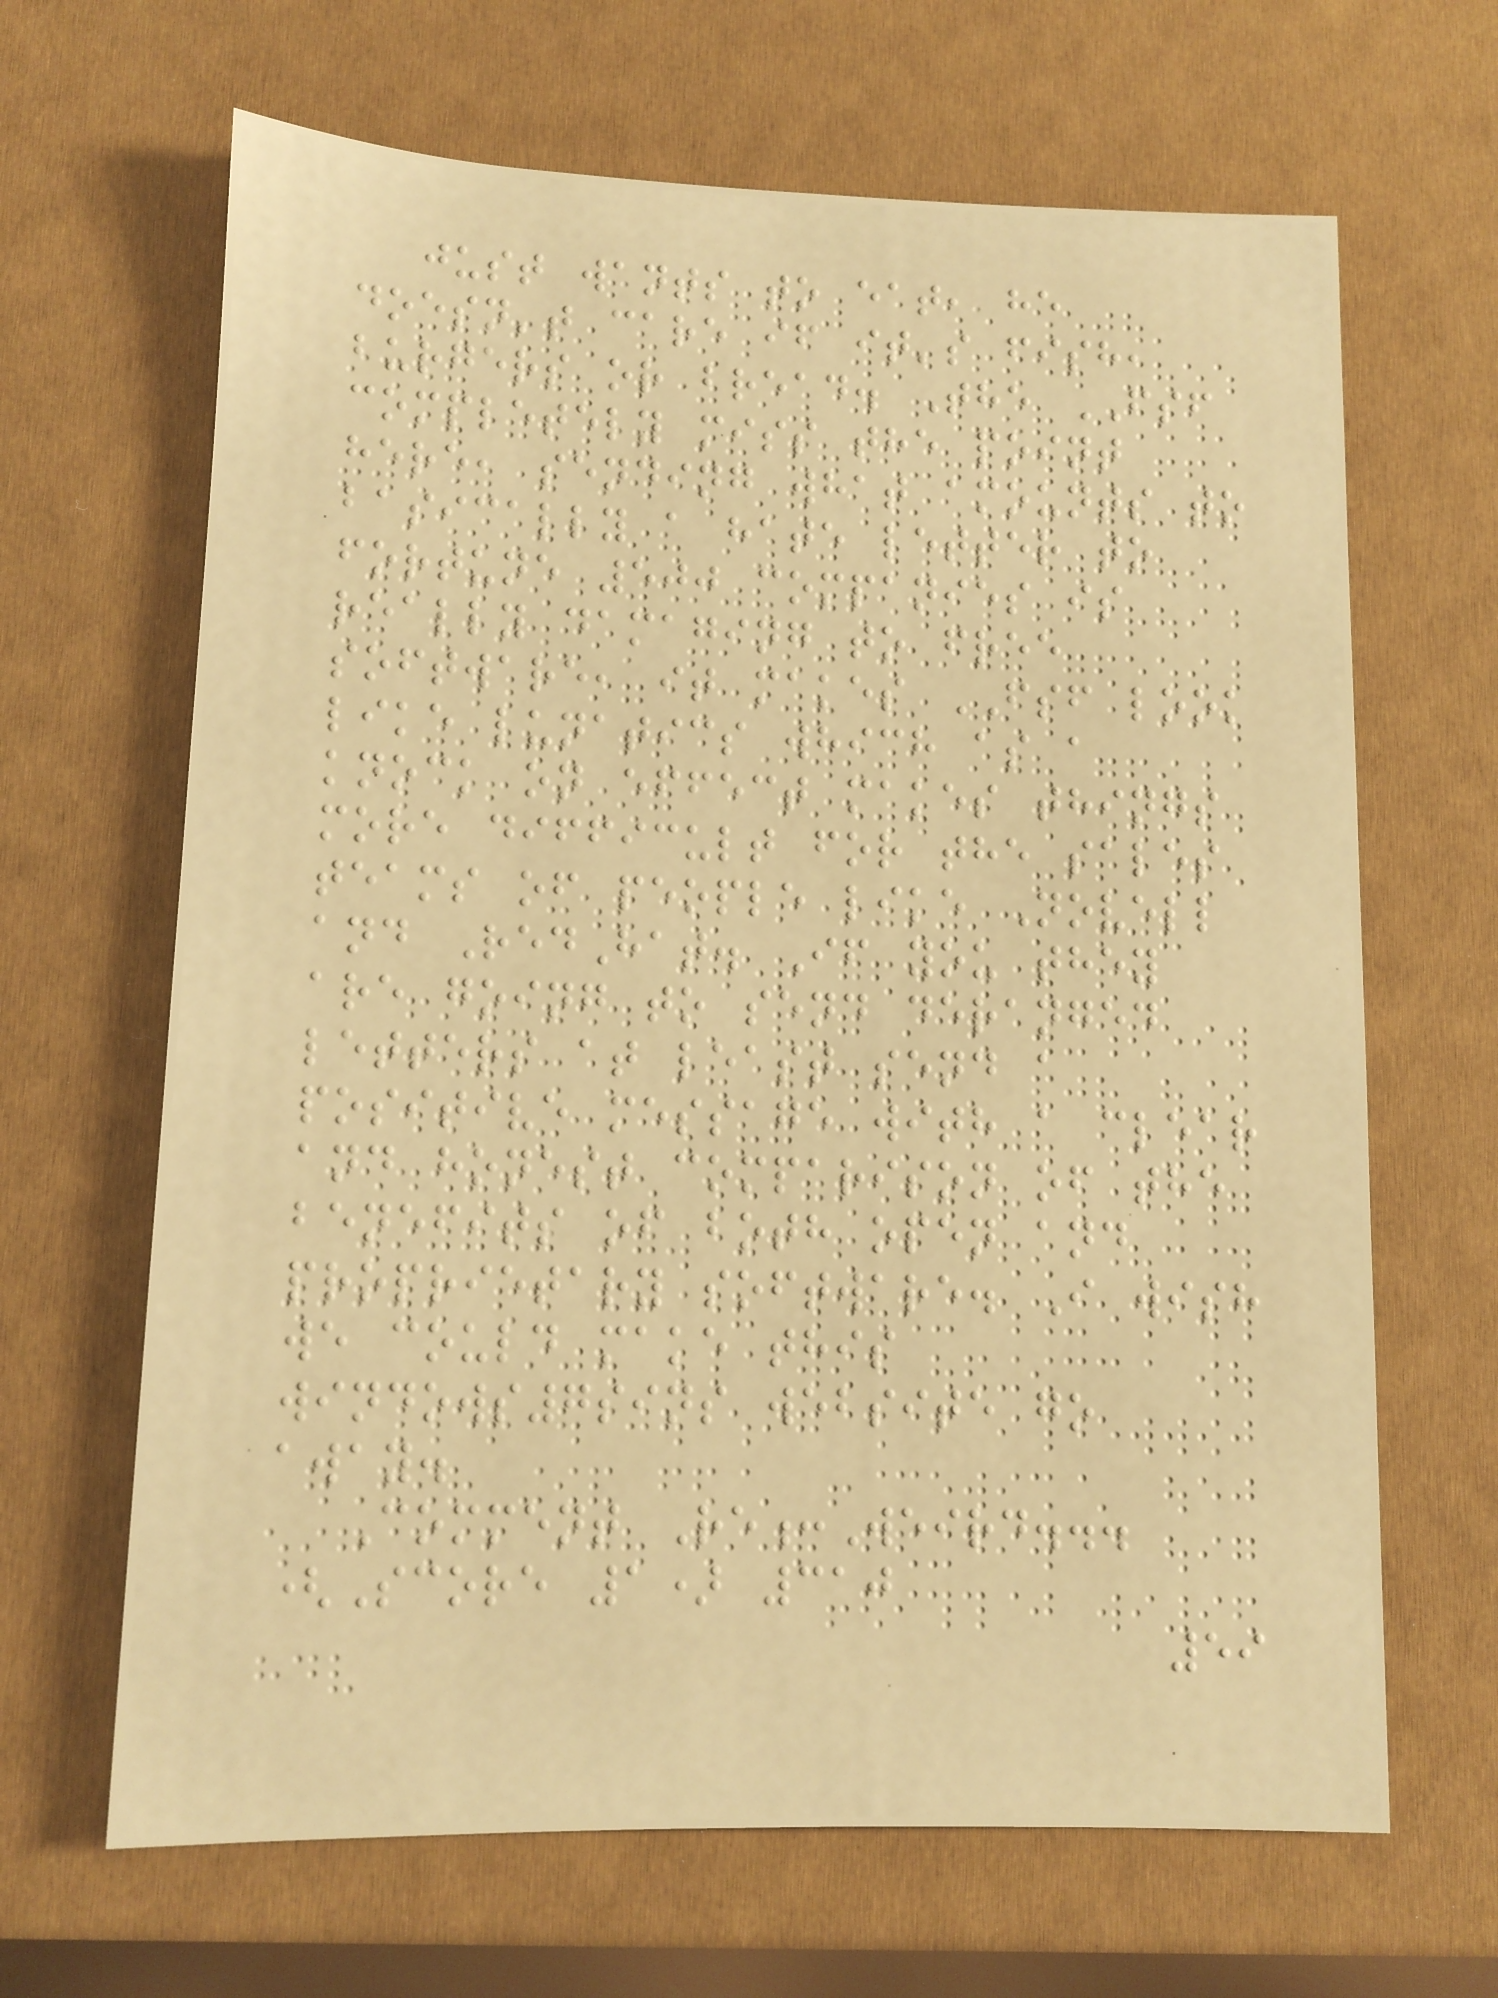just wants to eat, he
doesn't care if it's fish,
burgers or bread. The FSF
completely miss the point
here, sending what amounts to
basically a hate letter to
fortune 500 companies is
really damaging to free
software, it makes FSF look
like lunatics which as a
knock on effect makes things
more difficult for the sales
teams of people like Novell
and RedHat. If you they
are going to send deranged
letters at least send a
positive message with a clear
and honest comparison of the
benefits of both open and
proprietary software. I wish
we could make this
windows7sins website go
away.
Comment Re:Weird...
(Score 1) 310
59
